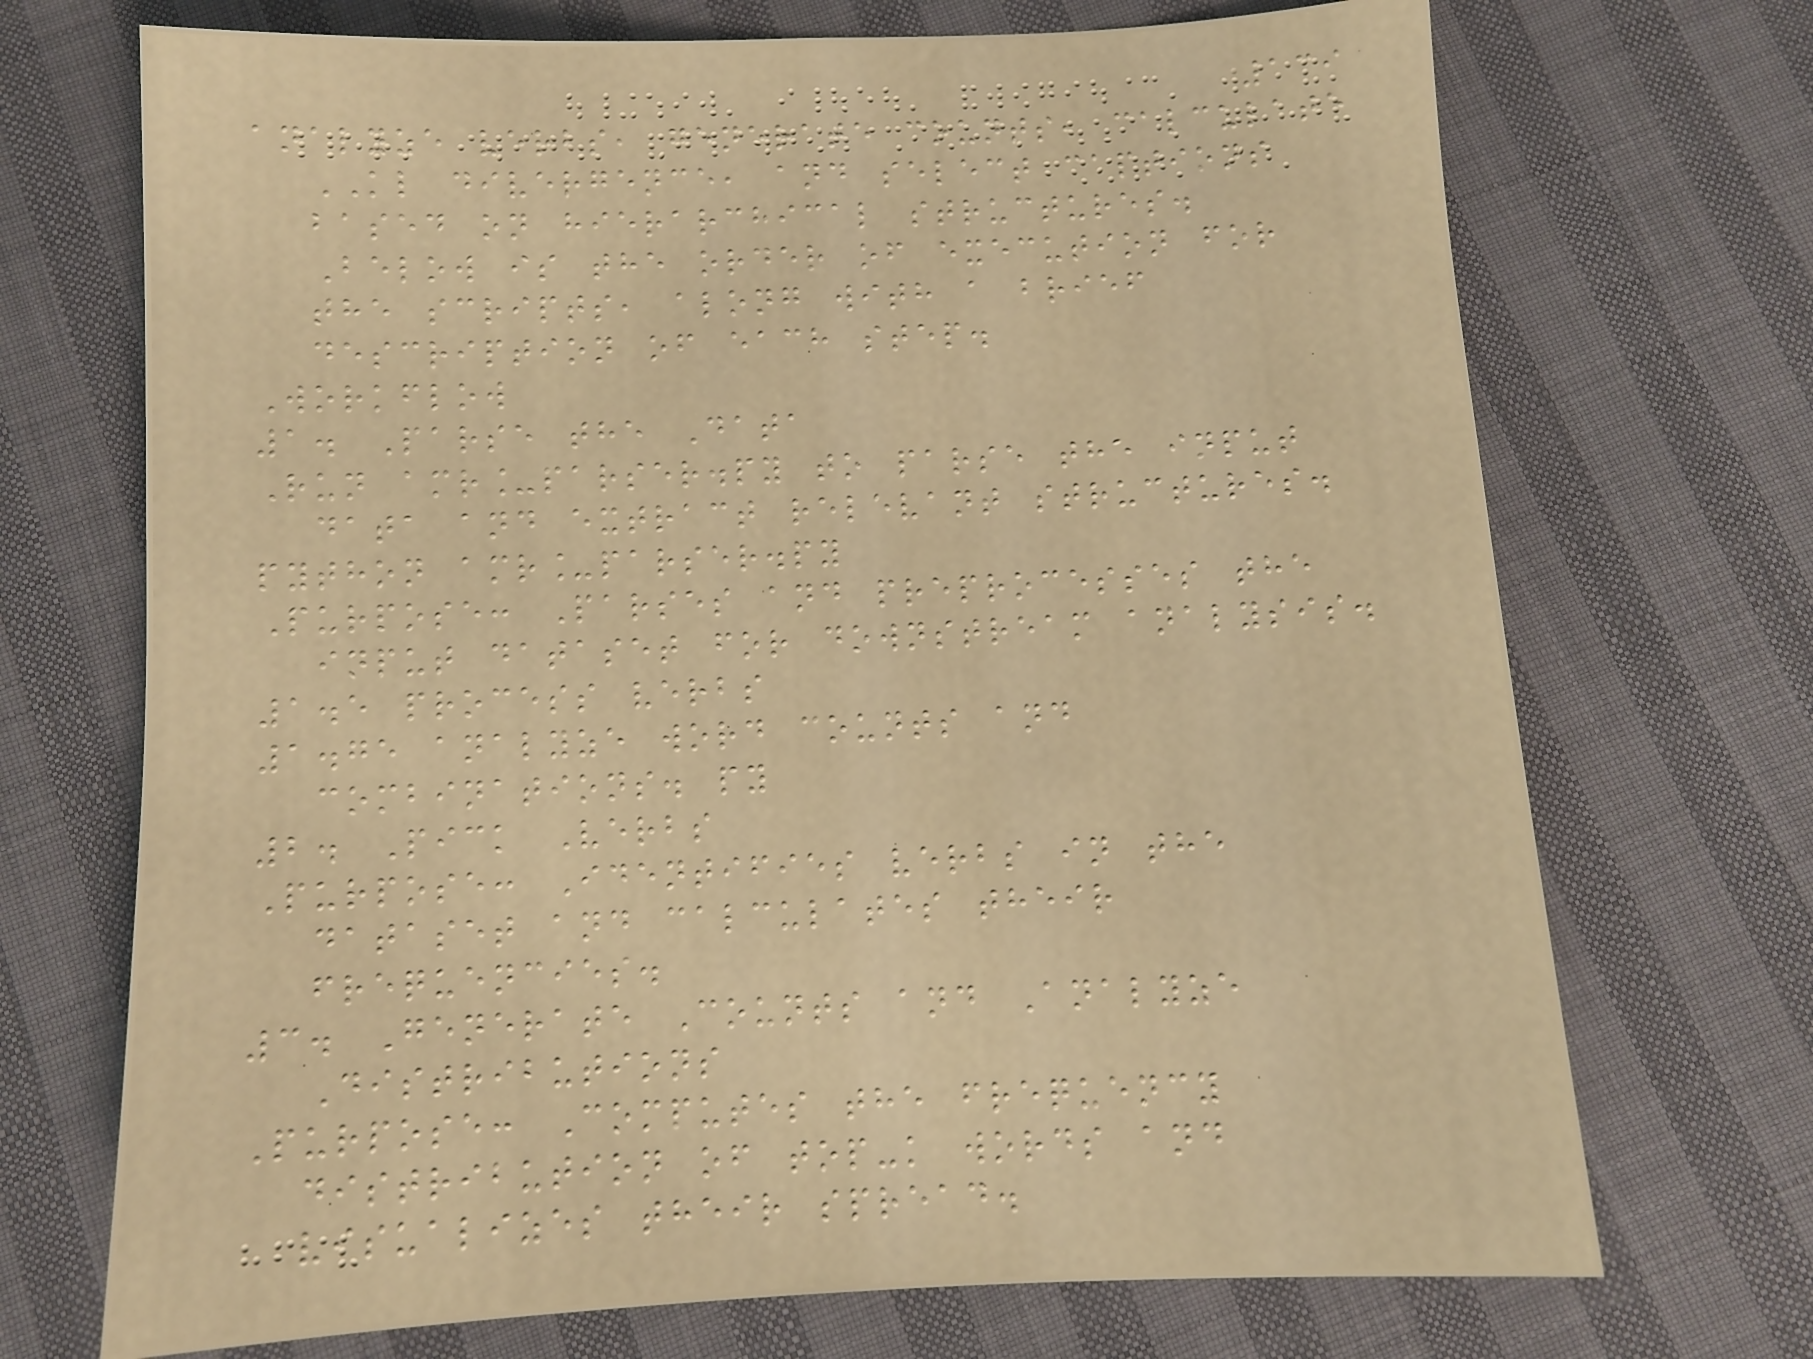139
analyze verbs, generate counts, calculate
KL divergence, and select captions
based on hierarchical structures.
Below is the order of execution for
the scripts, along with a brief
description of each step.
Workflow
1. Parse the Data
Run amr_parser.py to parse the input
data and extract relevant structures.
python amr_parser.py
Purpose: Parses and preprocesses the
input dataset for downstream analysis.
1.5 process verbs
1.75 analyze word counts and
combinations. py
2. Pick Verbs
Purpose: Identifies verbs in the
dataset and calculates their
frequencies.
3. Generate Counts and Analyze
Distributions
Purpose: Computes the frequency
distribution of top-k words and
visualizes their spread.
